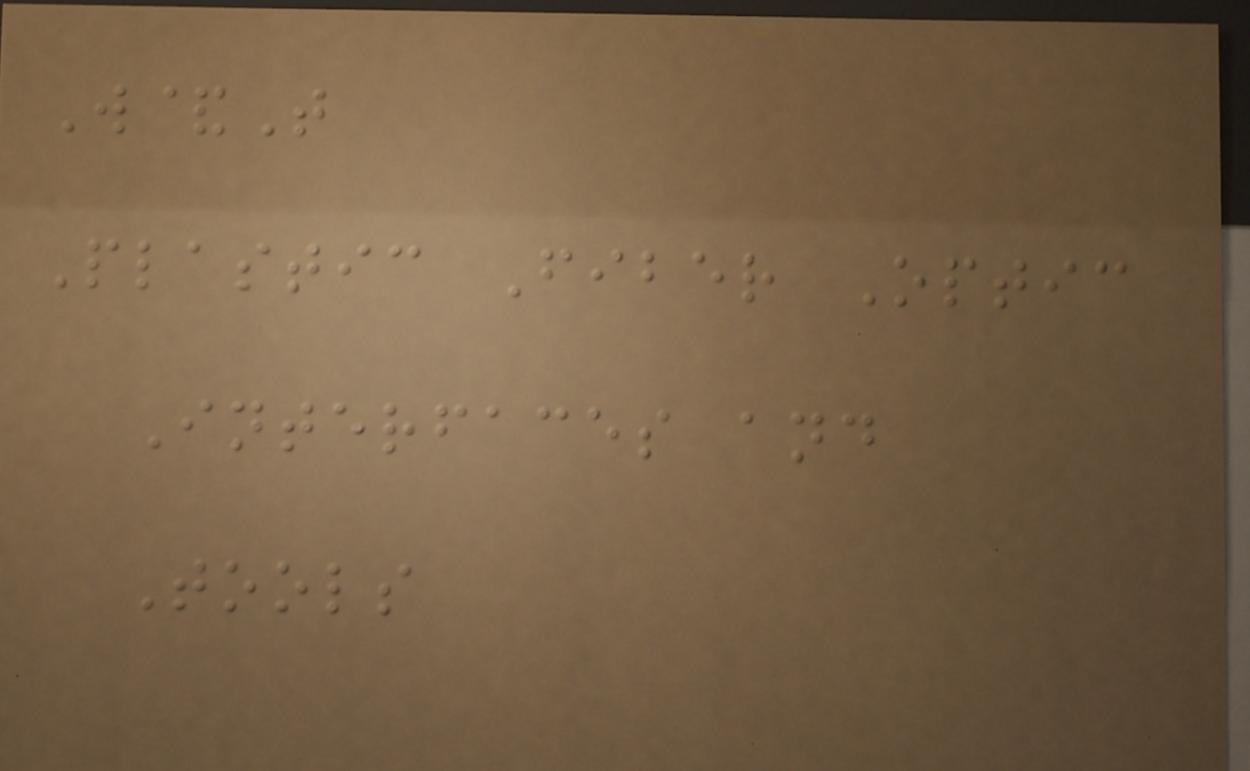W&T
Plastic Fiber Optic
Interfaces and
Tools
